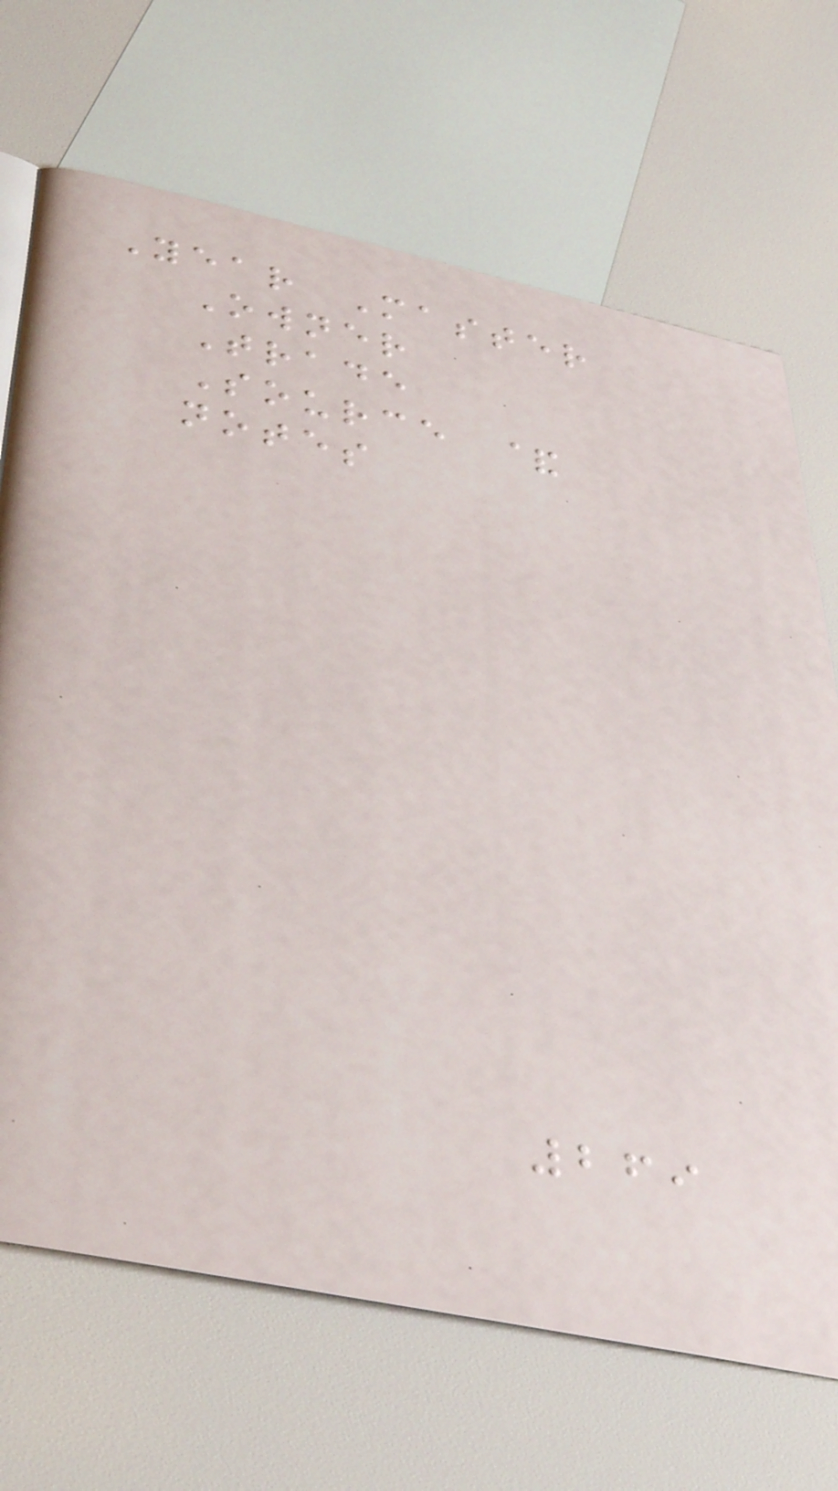Year Master
Owner
Trade
Source &
notes
269
